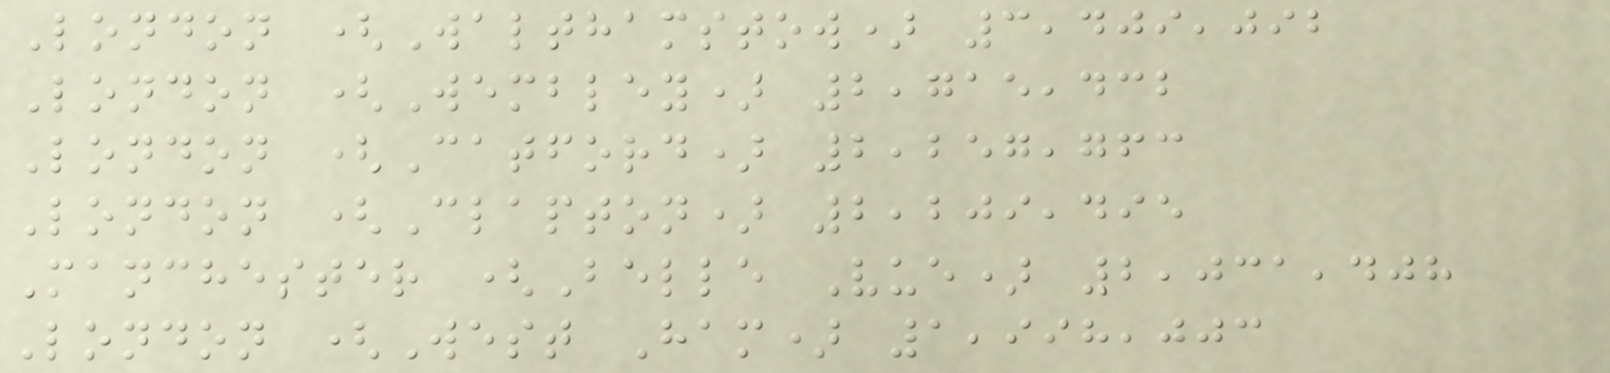London (Walthamstow) 3,409,092
London (Wembley) 2,715,432
London (Catford) 2,257,763
London (Clapton) 2,209,495
Manchester (Belle Vue) 2,031,408
London (West Ham) 1,998,003
